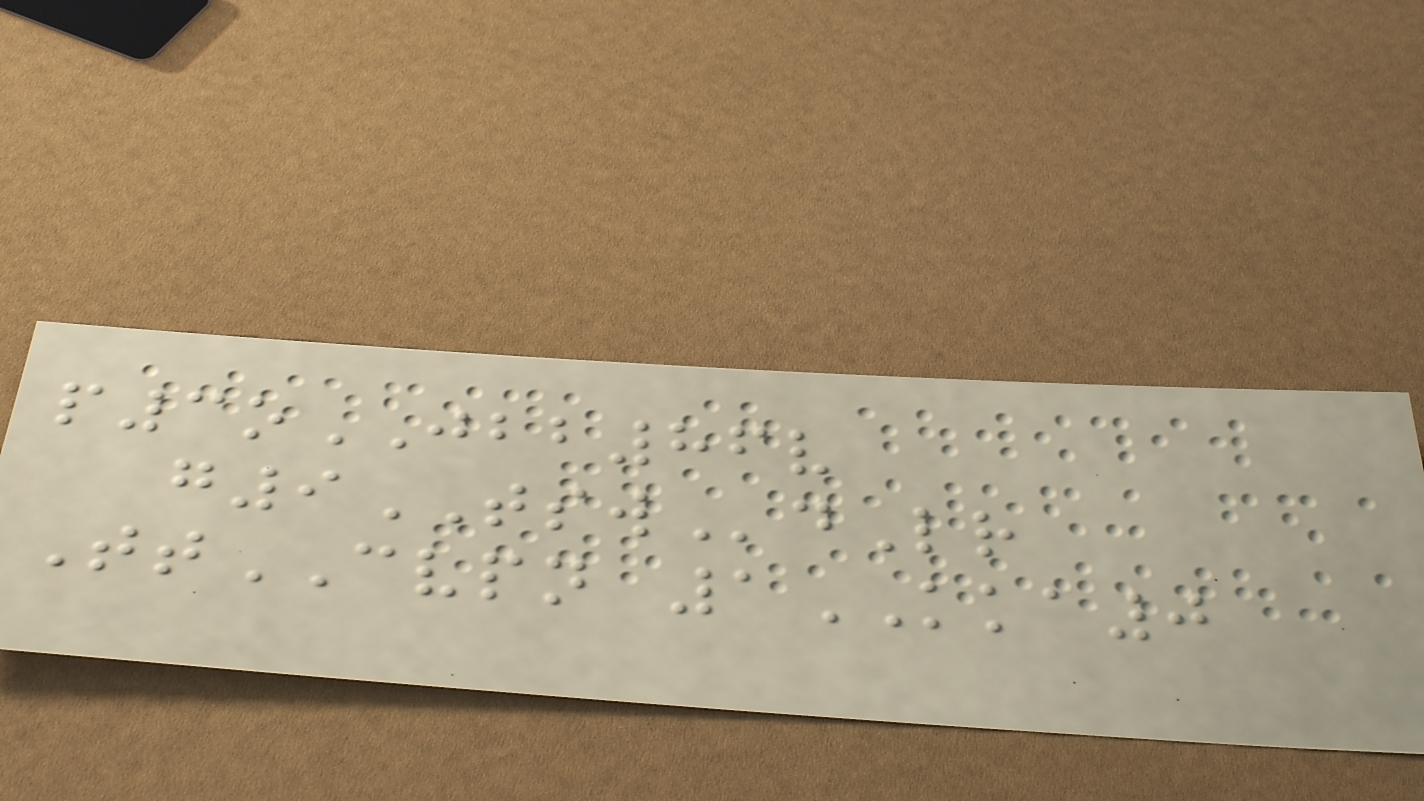p3oJBB86v
g9TSWdLr
TtCVPN 1KKA0
